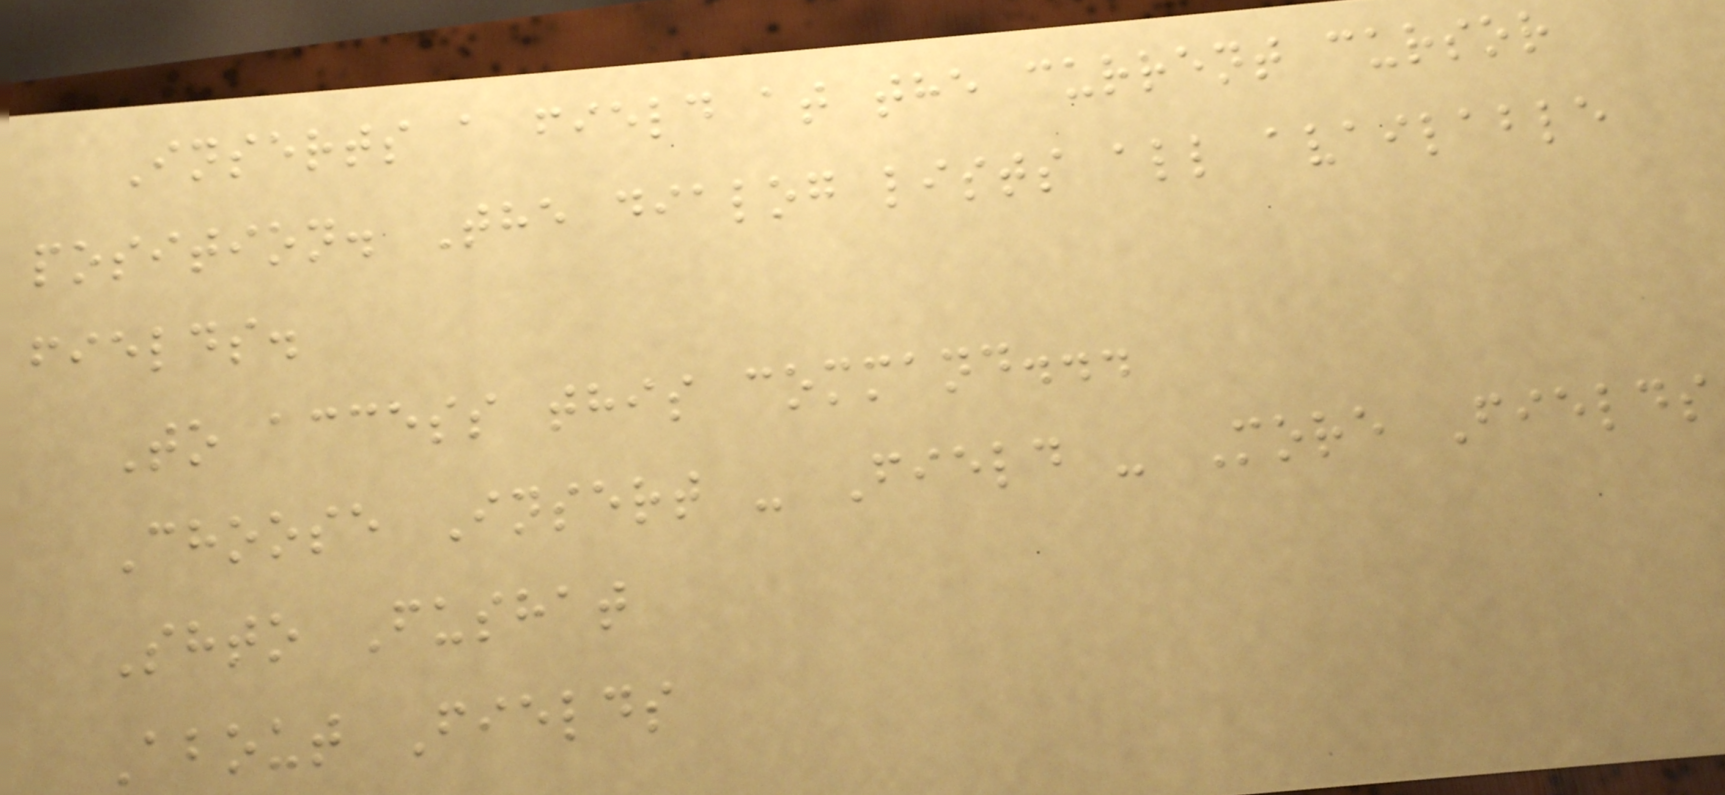Inserts a field at the current cursor
position. The dialog lists all available
fields.
To access this command...
Choose Insert - Field - More Fields
Shto Fushat
About Fields
